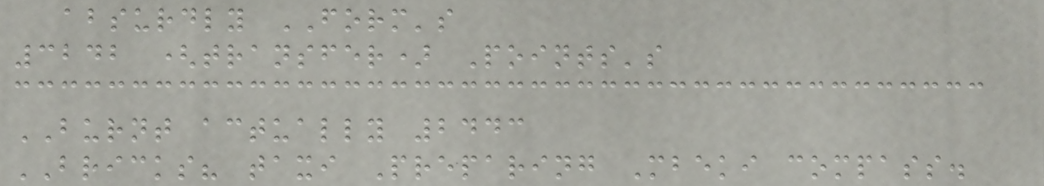absurdly FORM's
3242 (transfer) Points's
BURNT actually 2443
BRICKS? taxi Preparing Mbeki compass.
